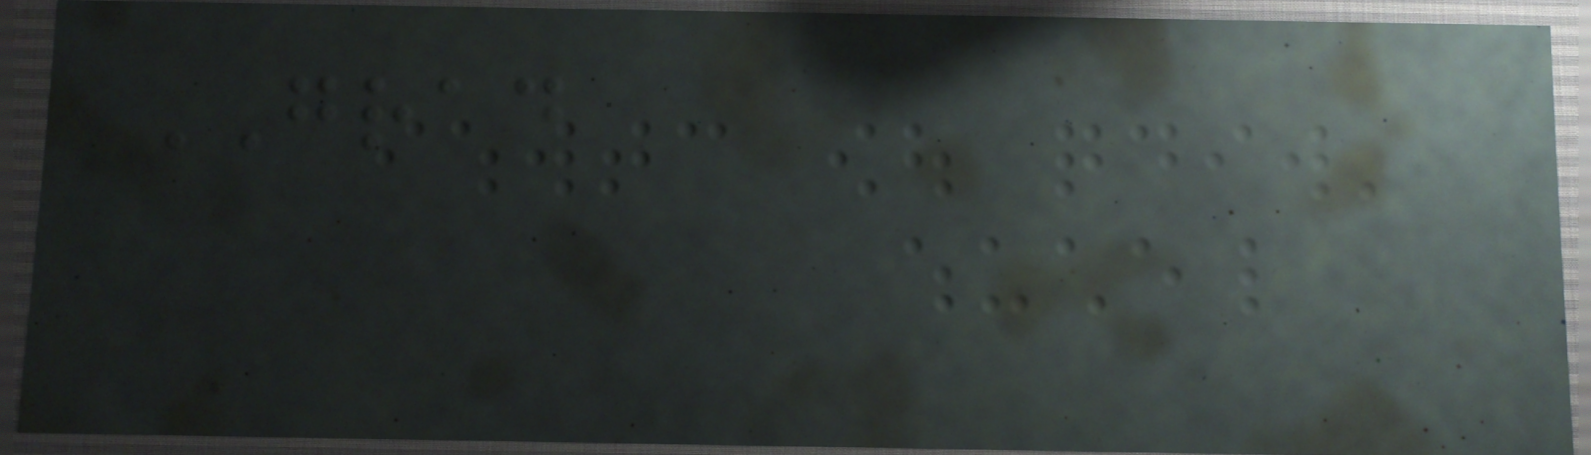GRAD
